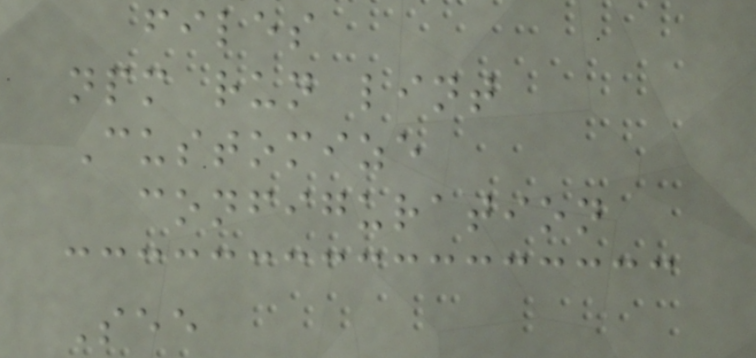files
npm run lint
Customize
configuration
See
